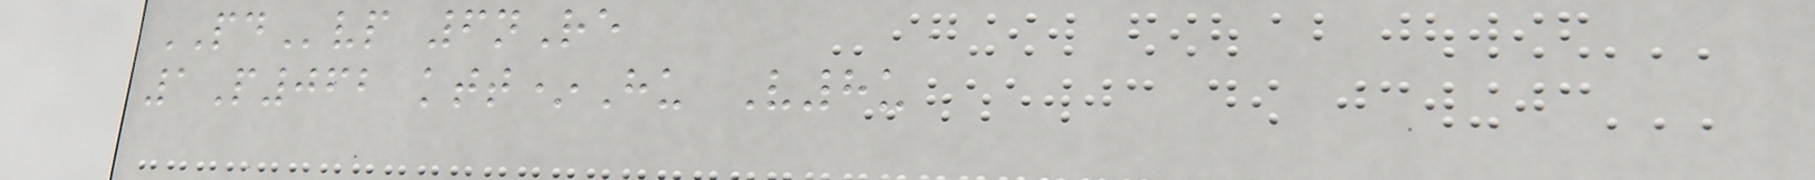PDvp 6nRe
1P062 ktt*Hu V8u
